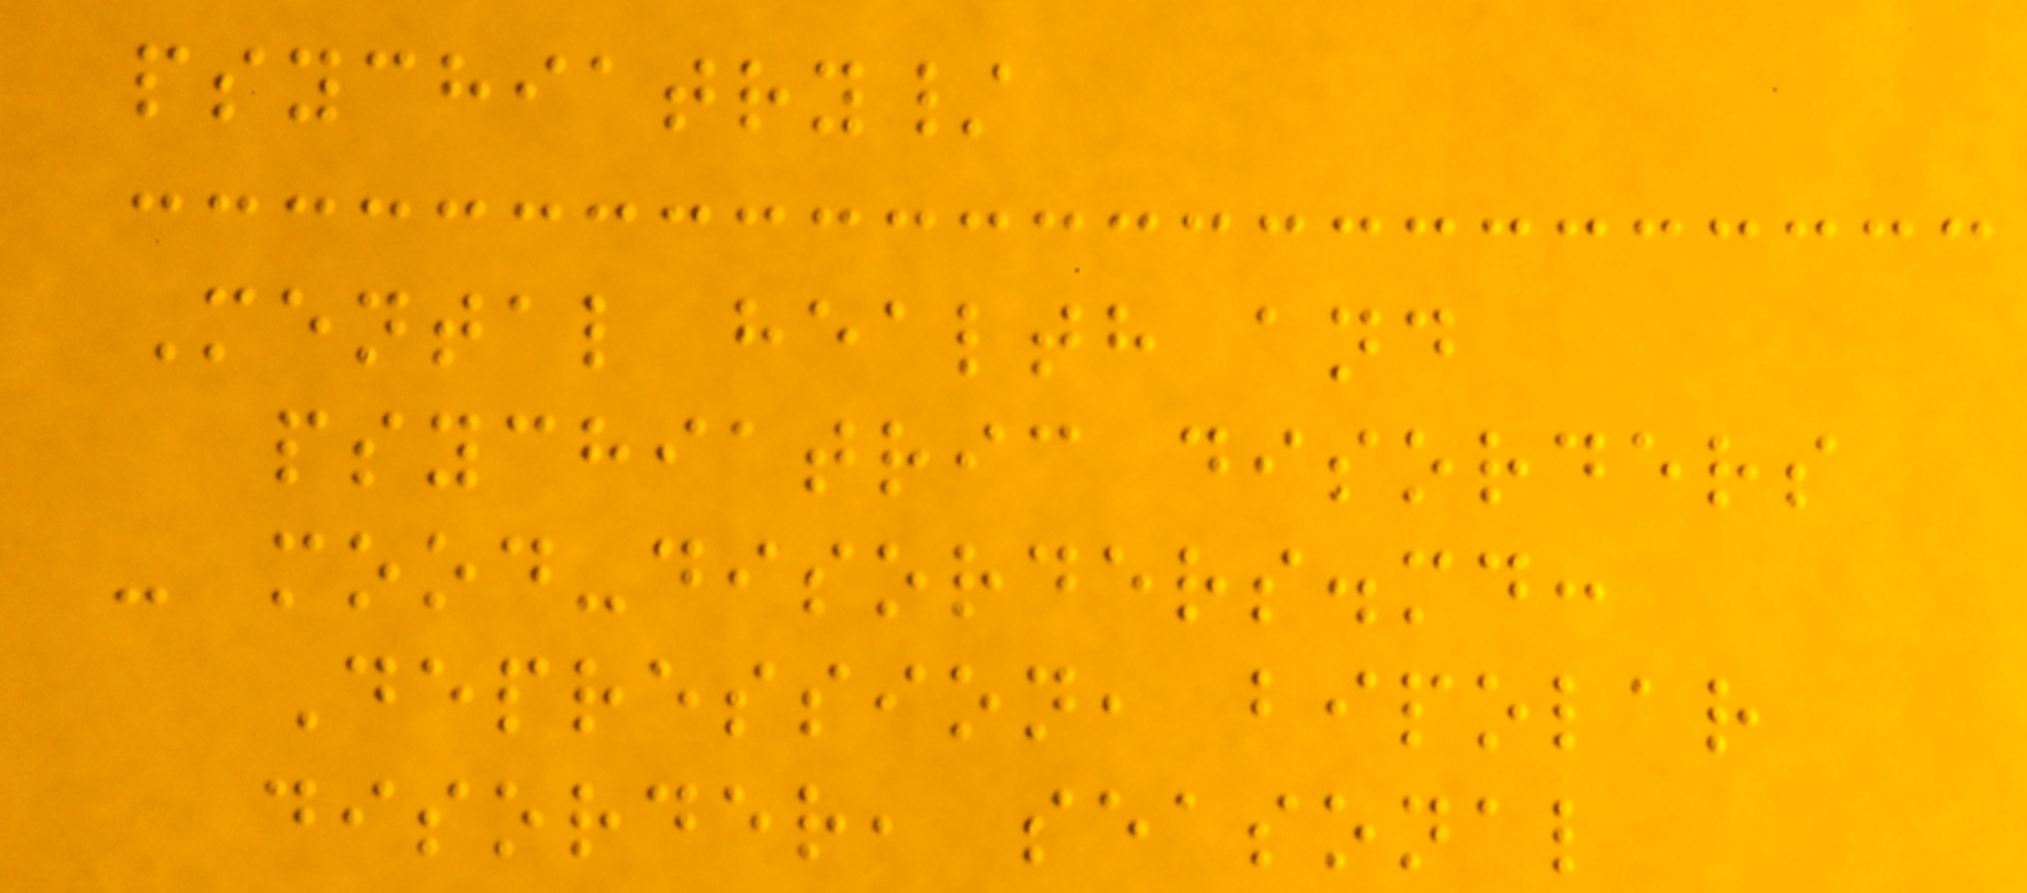psychiatry/
Mental health and
psychiatric disorders
- mood-disorders.md:
Depression, bipolar
disorder, seasonal
